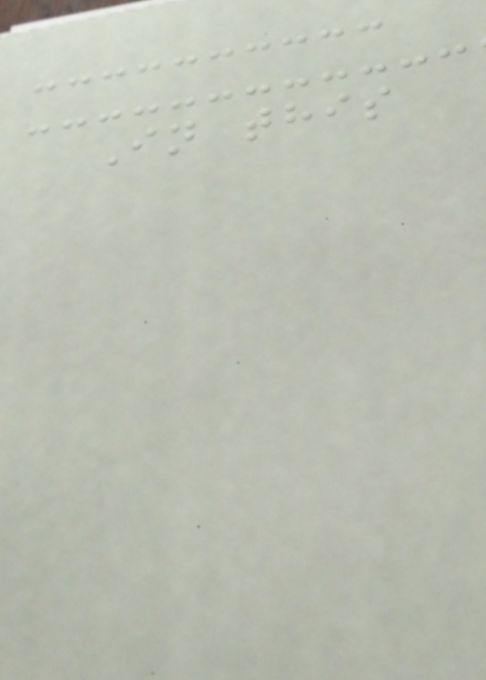In this
